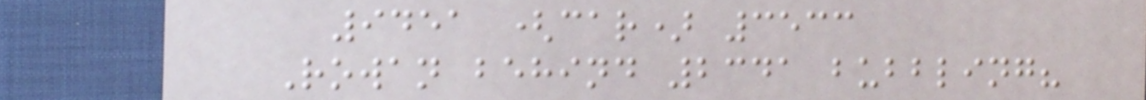9451 (car) 3533
Rowan behind 2341 bubbling?
